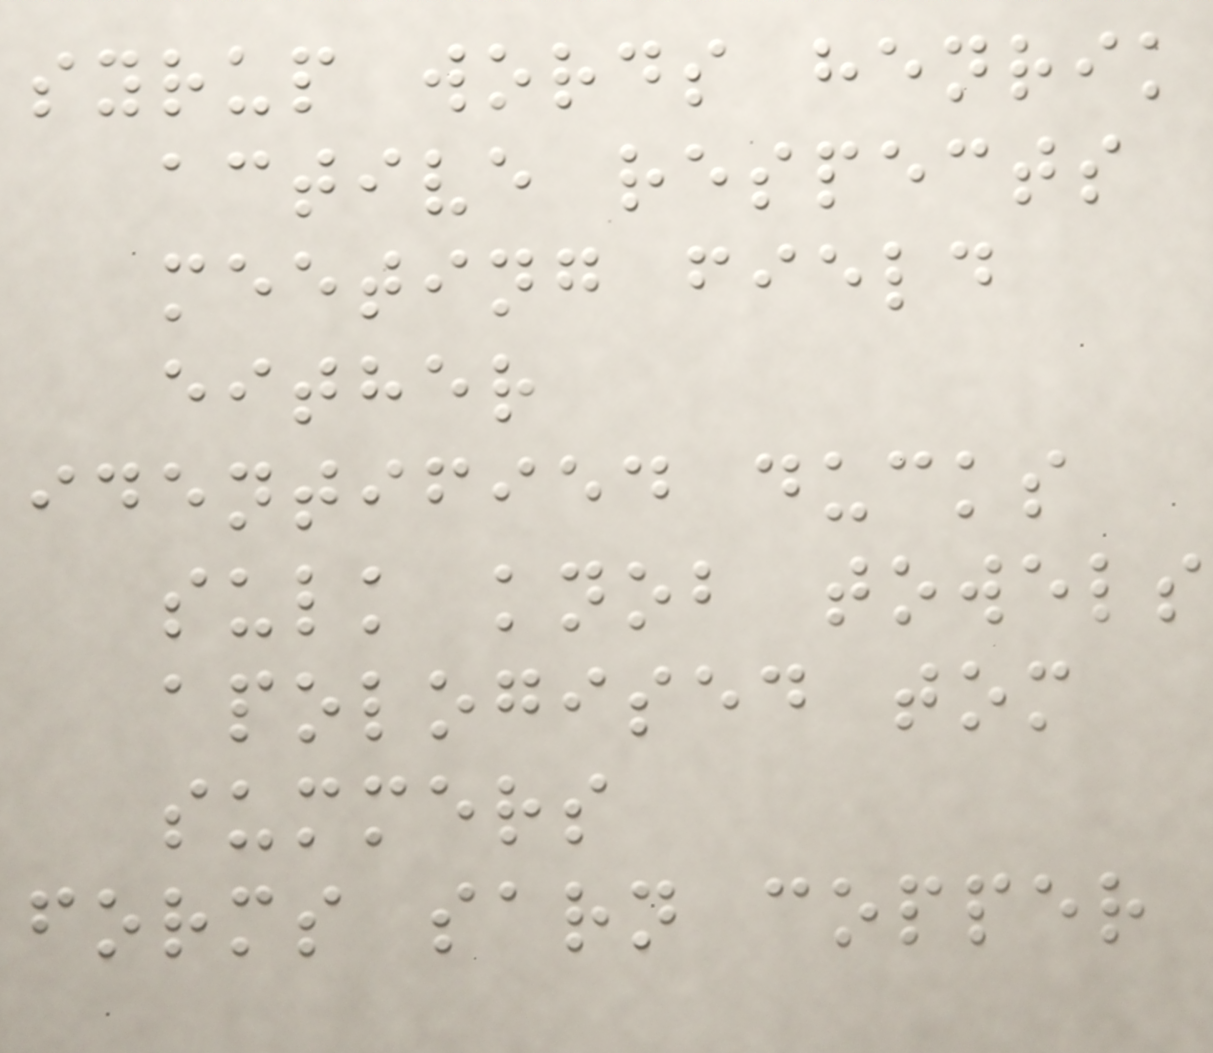syrup words henrik
active respects
meeting field
either
identified ducks
sulk knob towels
apologised tom
summers
forms sarn copper
